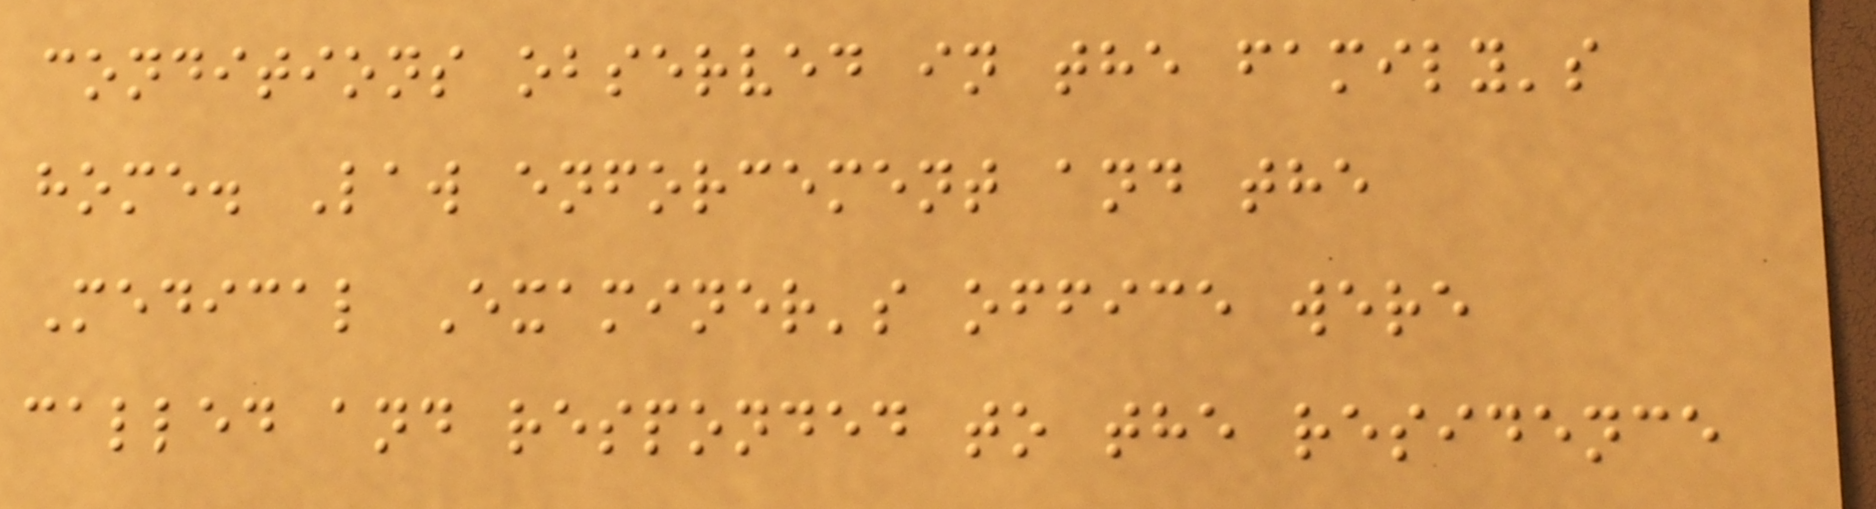conditions observed in the family's
home. Law enforcement and the
Medical Examiner's office were
called and responded to the residence
